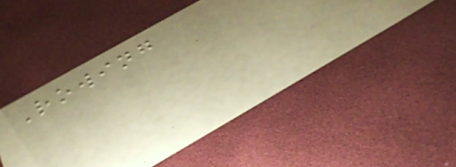Rowing
